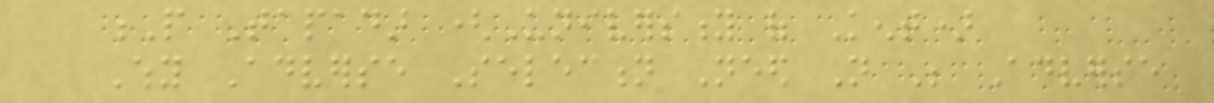P Tapadar (University of Kent)
Why Adverse Selection Need Not Be Adverse
